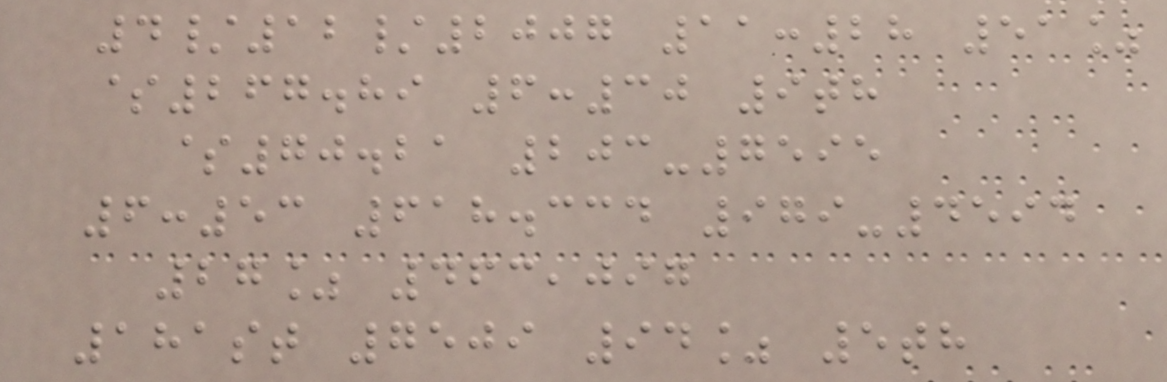4/12/2007 11:28 51%
$267.89 6:30 9th
$70.21 203-7595
6:53 618.334 979-4594
27% 463,097
181st 7509 94% 5th
